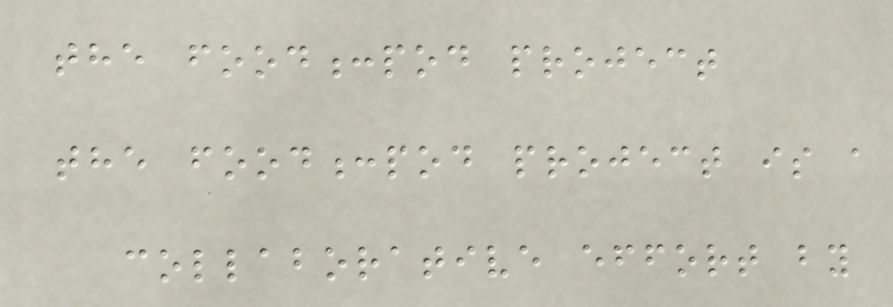the food:pod project
the food:pod project is a
collaborative effort by
